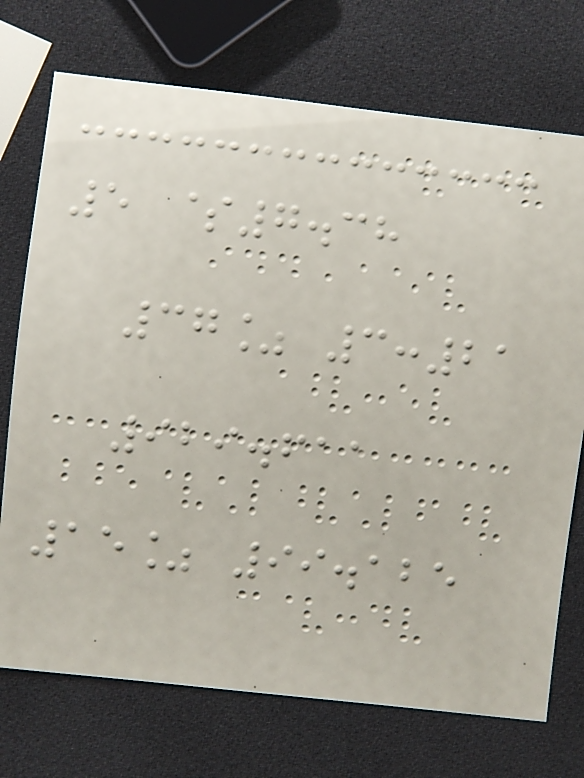5 $7.38
37% 3:21
929.611
15% 99.125
